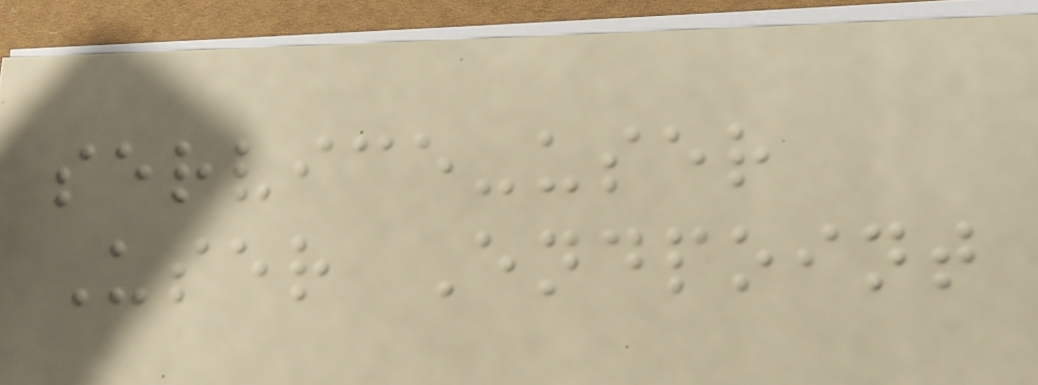service-user
User Endpoint
